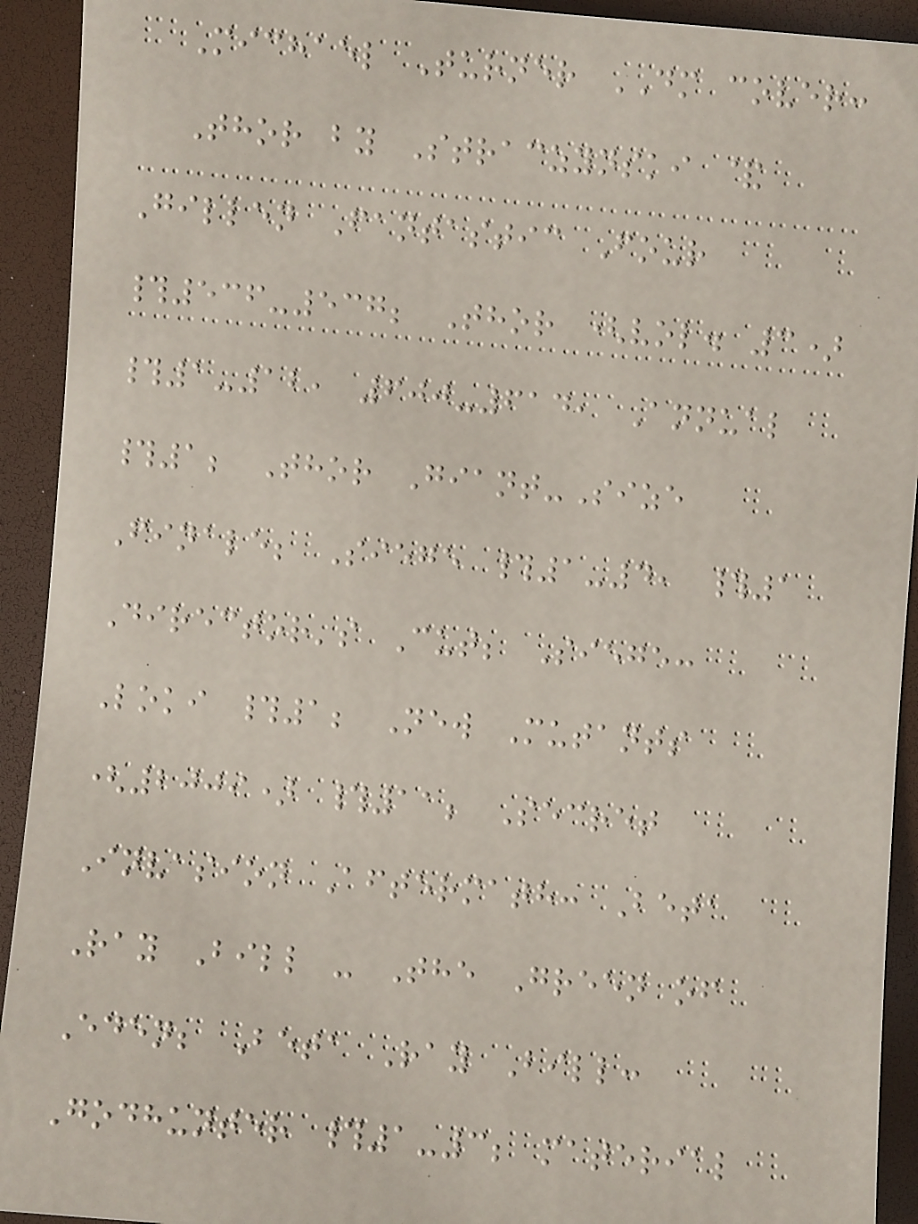Michael Turner DM cover:
Thor by Straczynski &
Gillen Fantastic Four
#536-537; Thor (vol. 3)
#1-12, 600-614, Annual
#1; Thor Giant-Size
Finale; Siege #1-4, #1
Director's Cut; Siege:
Loki #1; New Mutants
(2009) #11; Secret
Invasion Aftermath: Beta
Ray Bill - The Green of
Eden; Beta Ray Bill:
Godhunter #1-3; material
